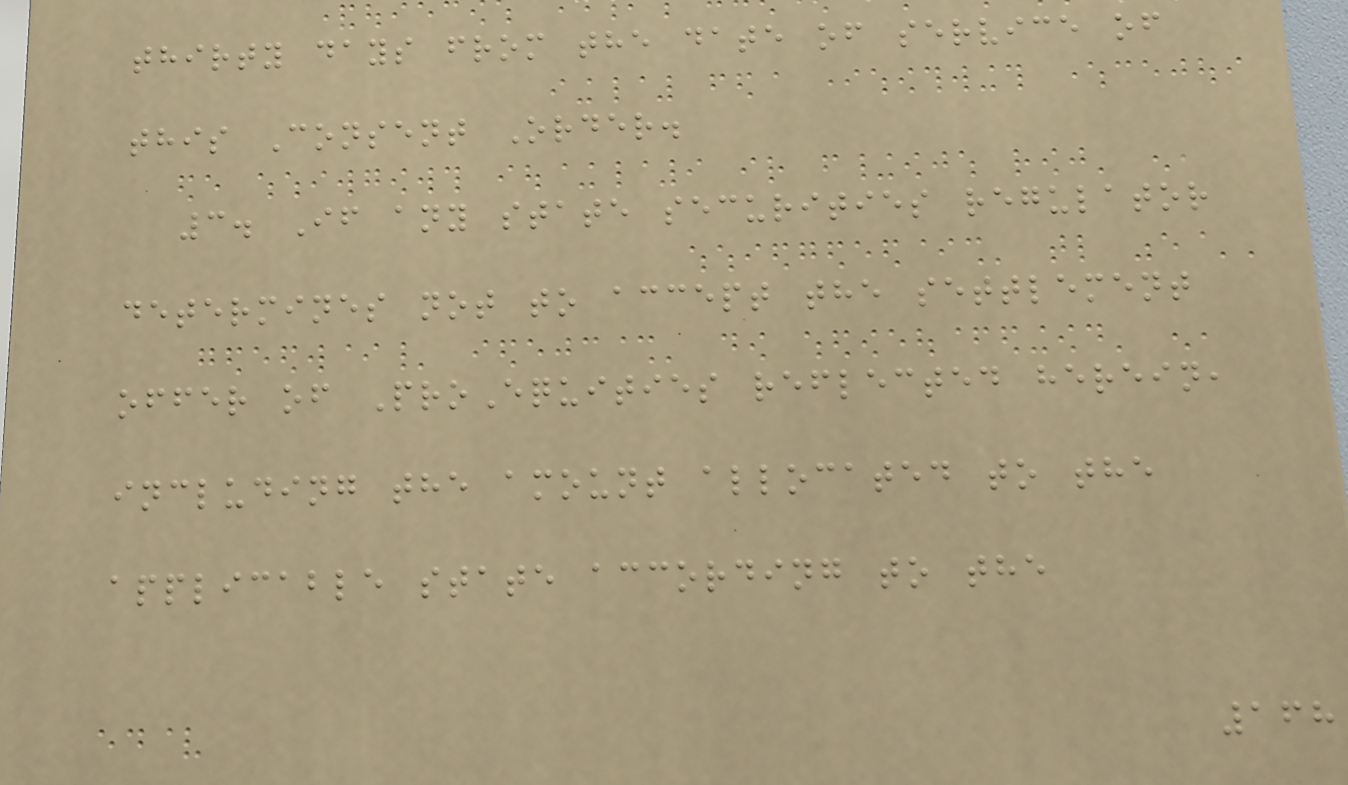thirty days from the date of service of
this Consent Order.
3. If any state securities regulator
determines not to accept the settlement
offer of ProEquities reflected herein,
including the amount allocated to the
applicable state according to the
168
